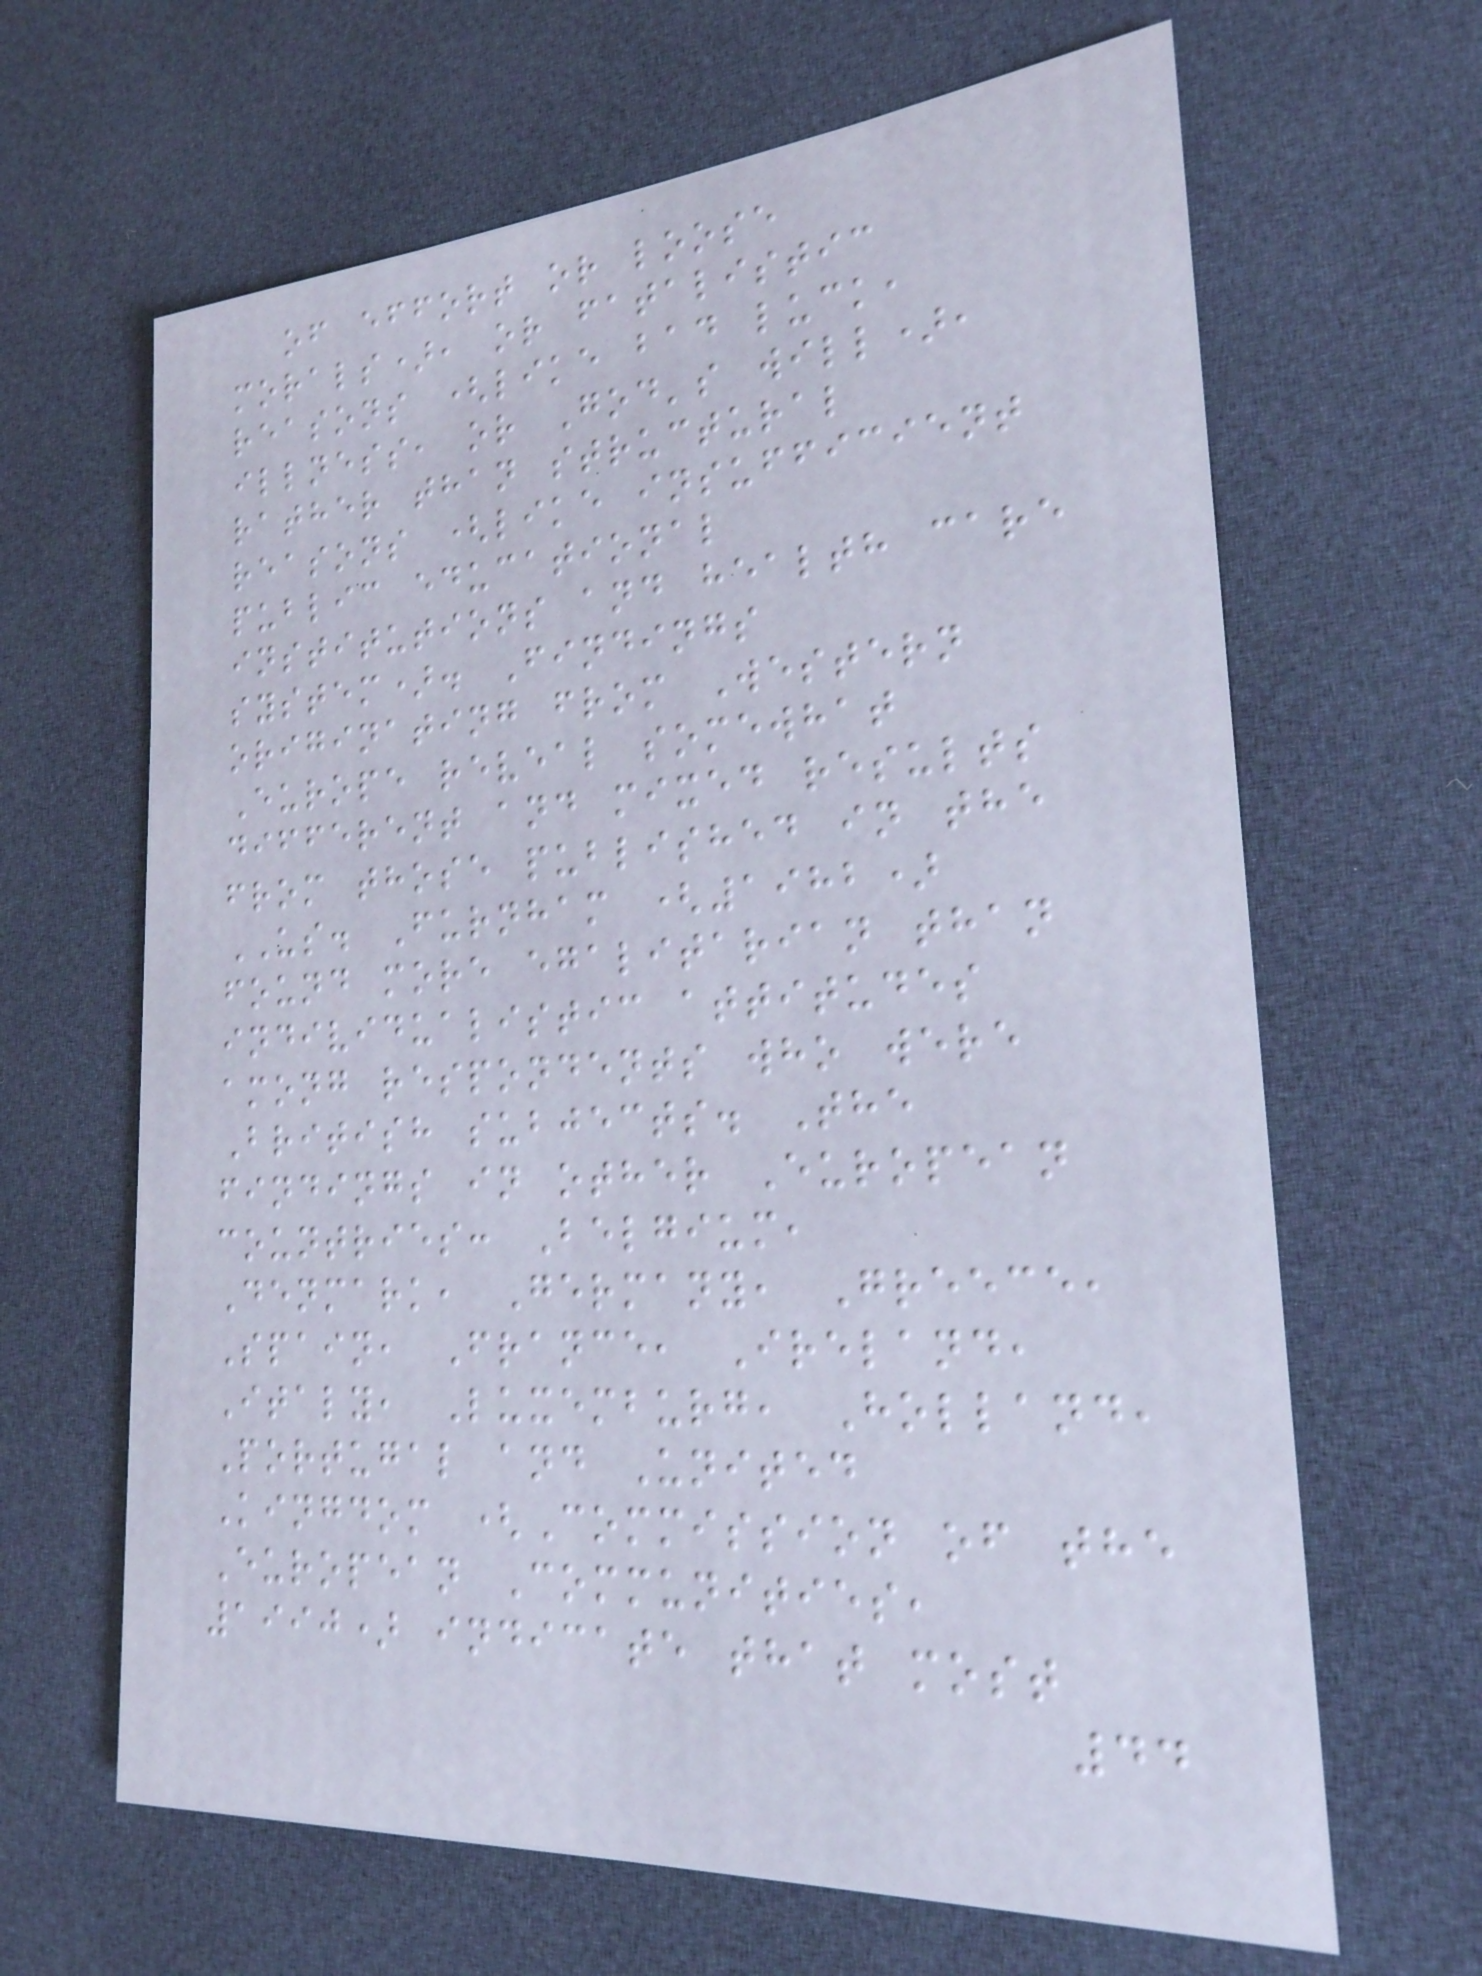of effort or loose
morals), or fatalistic
reasons (like bad luck,
illness, or God's will),
rather than structural
reasons (like insufficient
public educational
institutions and health care
system). Findings
originating from Western
Europe reveal somewhat
different and mixed results
from those published in the
US. Furnham (1982)
found more egalitarian than
individualistic attitudes
among respondents who were
British subjects. The
findings in other European
countries: Belgium,
Denmark, Germany, Greece,
Spain, France, Ireland,
Italy, Luxemburg, Holland,
Portugal and United
Kingdom (Commission of the
European Communities,
1990) indicate that most
44
